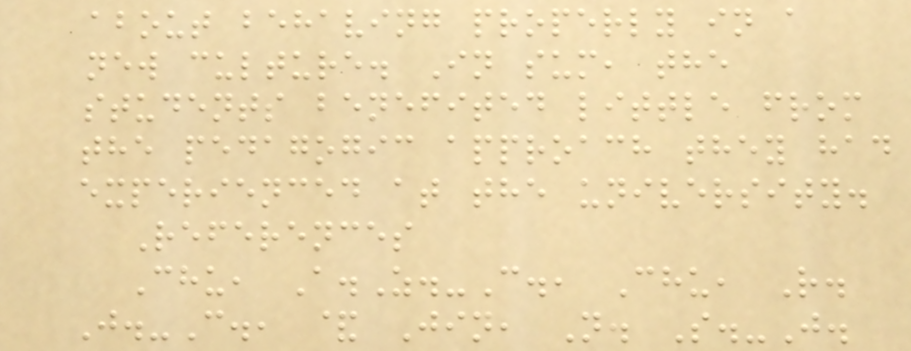about behaving properly in a
new culture. In sum, the
students benefited little from
the pedagogic approach they had
experienced at the university.
References
Chu, A.Z.-C., Chu, R.
J.-C., & Jin, N. S.-J.
